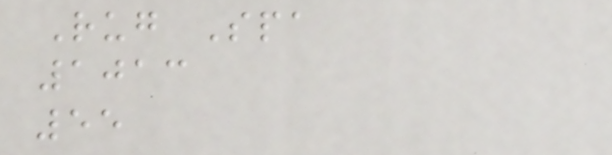Rug Spa
1013
55
